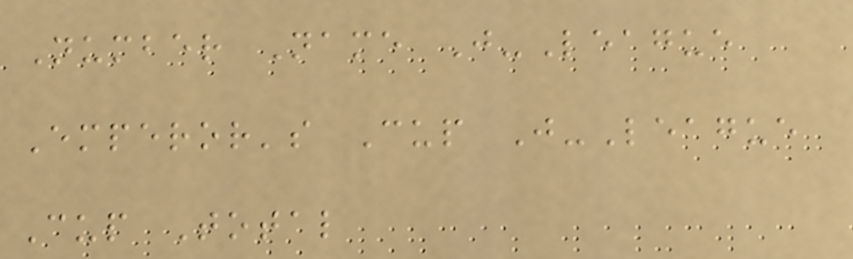Number Name J-League
Emperor's Cup J-League
Cup Total
